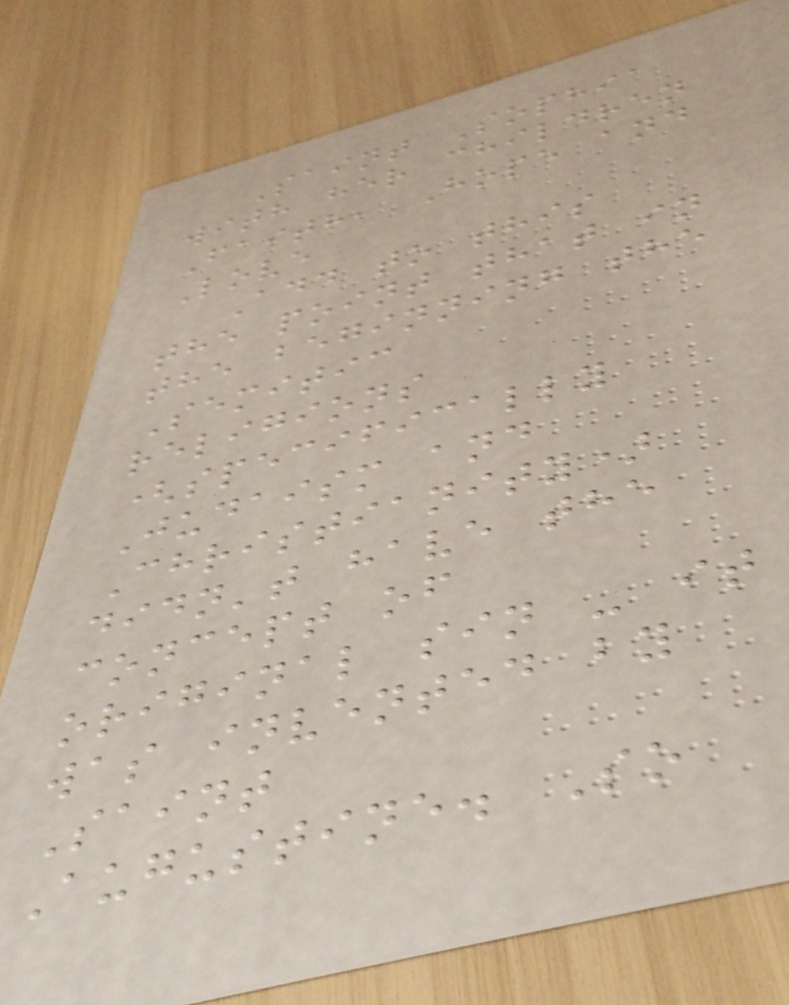Saint Sophia
with her children
Faith, Hope and
Love
Add to this
the point that in
the beginning the
Semitic
religions
(specifically
Judaism and
Christianity)
didn't have the
concept of
original sin - it
was invented by
Saint
Augustine. So
